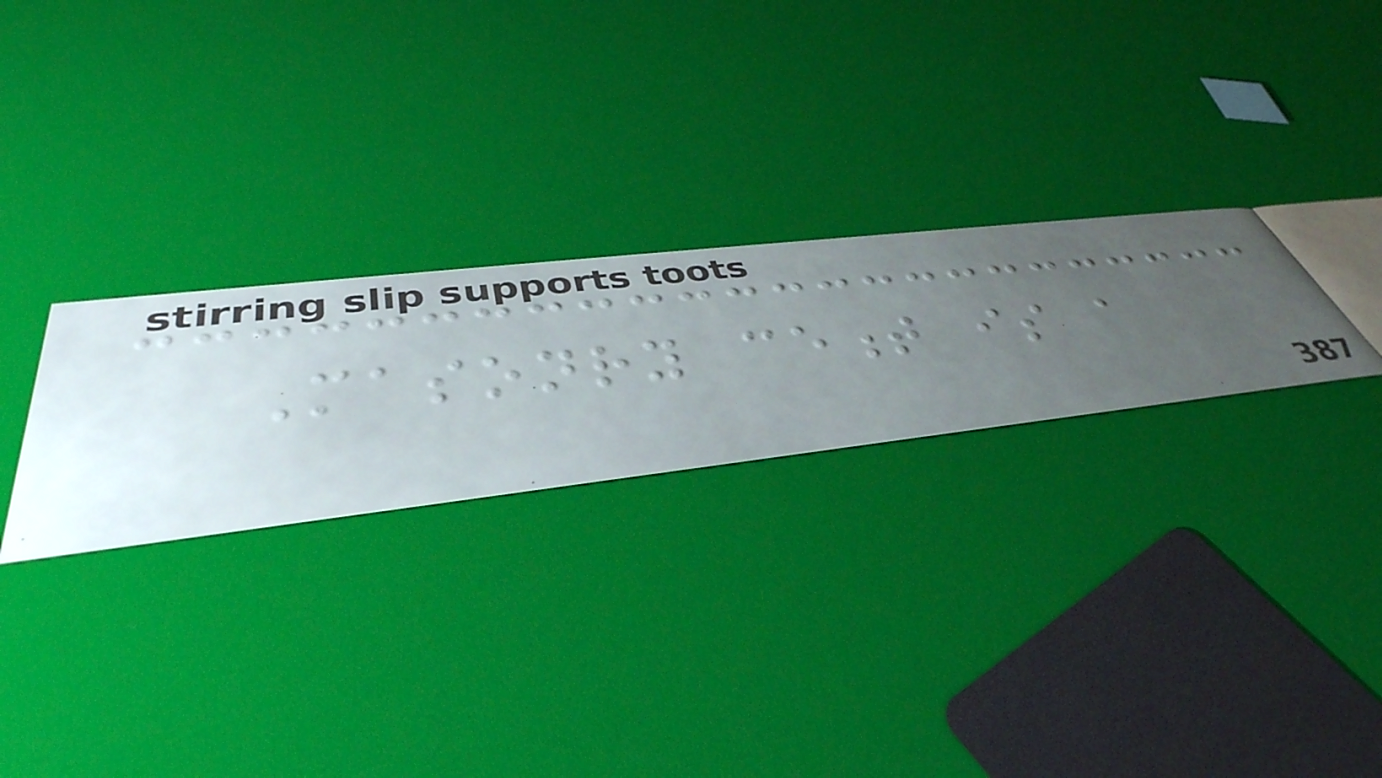Masonry cement is a
